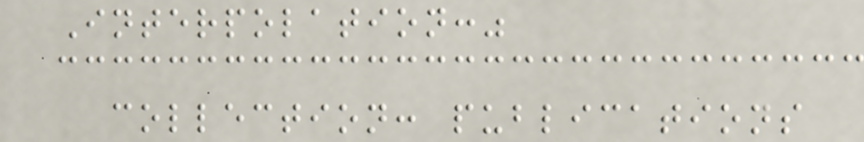Interpolation:"
collection: publications
